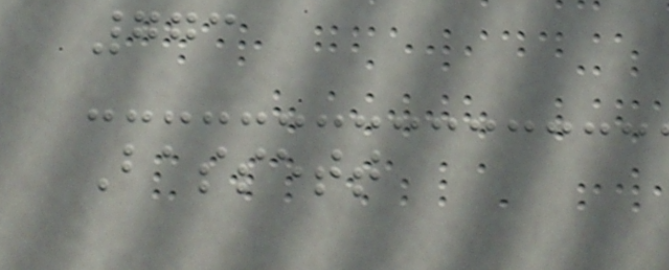773
Bassett
